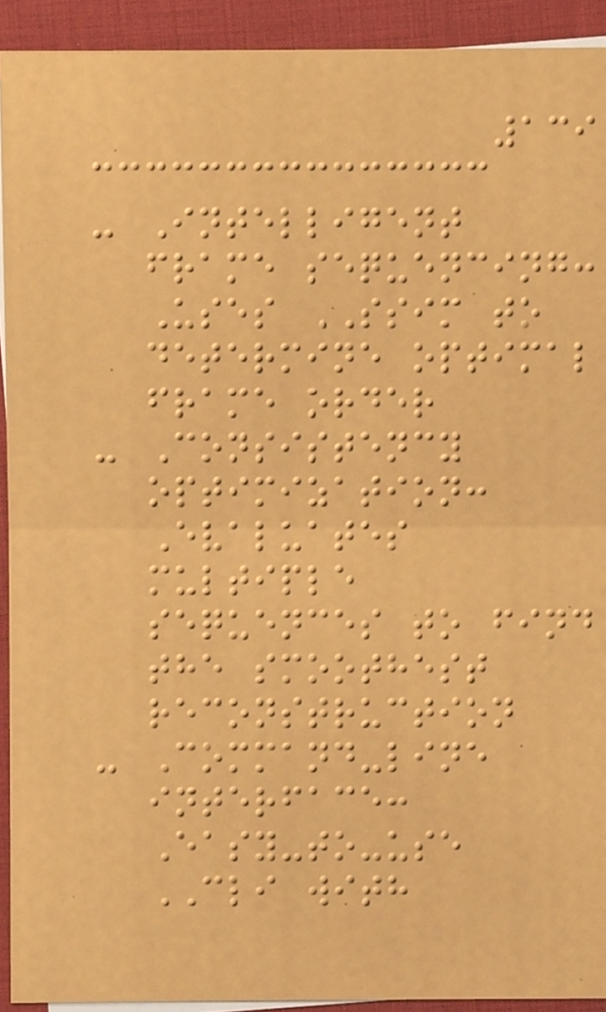139
- Intelligent
frame sequencing:
Uses SSIM to
determine optimal
frame order
- Consistency
optimization:
Evaluates
multiple
sequences to find
the smoothest
reconstruction
- Command-line
interface:
Easy-to-use
CLI with
